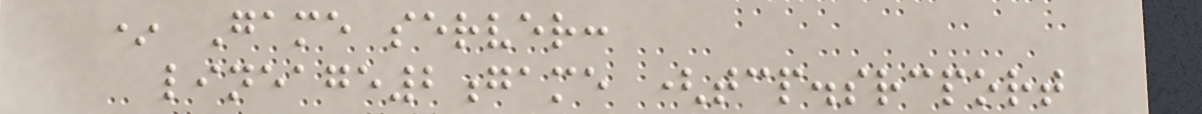* Game server:
lineage2game (tcp.srcport
